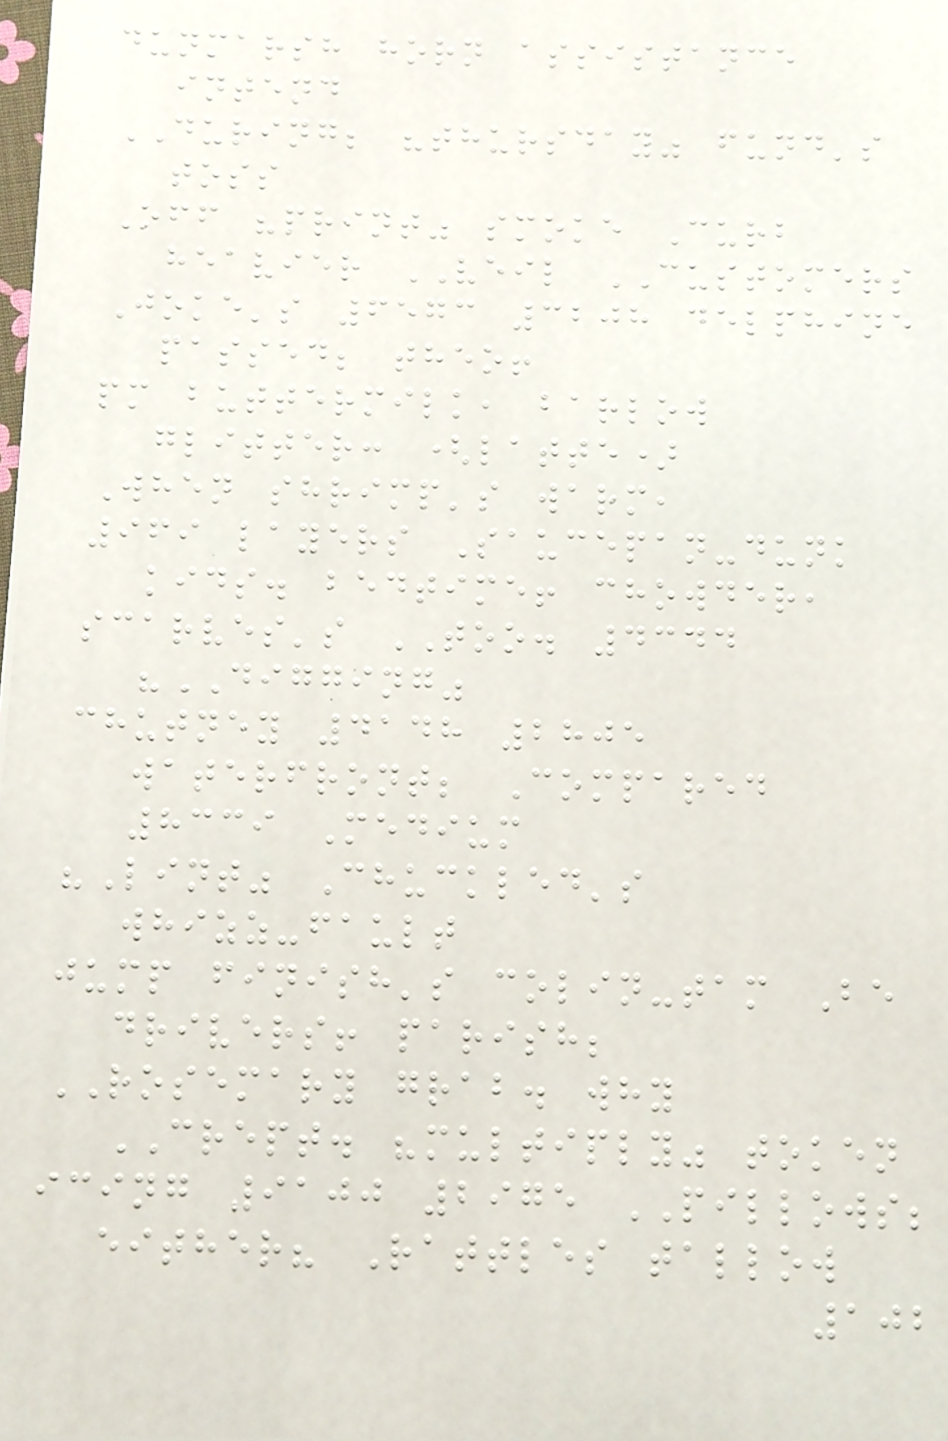dunmarsh horn assistance
intend
DURING; "thursday" fund's
toss
Off "print" smoke Curb
heavier VEIL CUSTOMERS
Joke's 6573 3208 delphine
passed; theo!
pm buttermilk, barlow
glitter: (latte)
When shrimp's warm,
969 layers Saucepan-dunk
kids. bedtime! chowder,
scarves's TOO. 4344
"DIGGING"
chutney 4148 2805
waterfront; Compared
8339 Medium
"Lint" Chuckled's
whizz-fault
jump finish's colin-tam Be
drivers! parish;
ROSEMARY grab. why
CREPT. "multiply" token
icing 9100 2975 PILLOWS;
either? Rattles tallow
102
